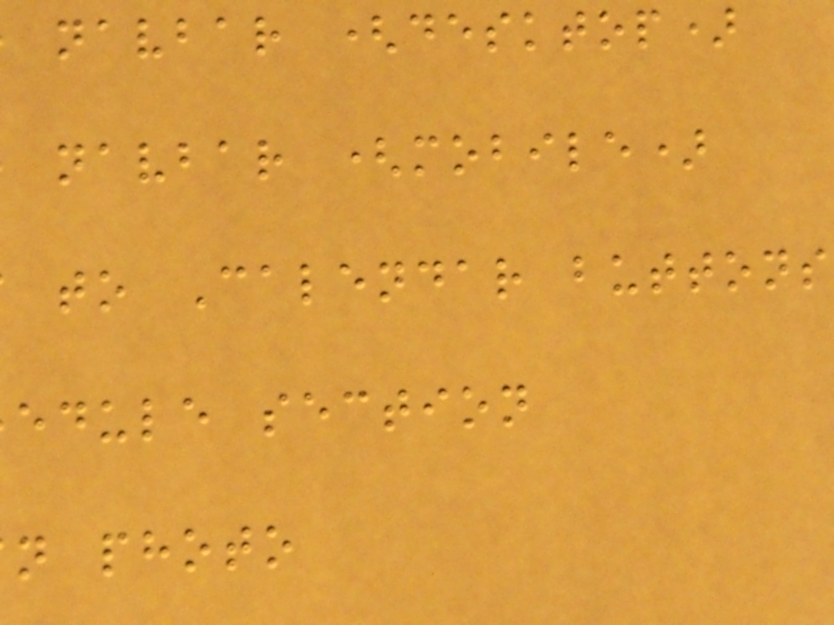navbar (desktop)
navbar (mobile)
to Calendar buttons
edule section
n photo
